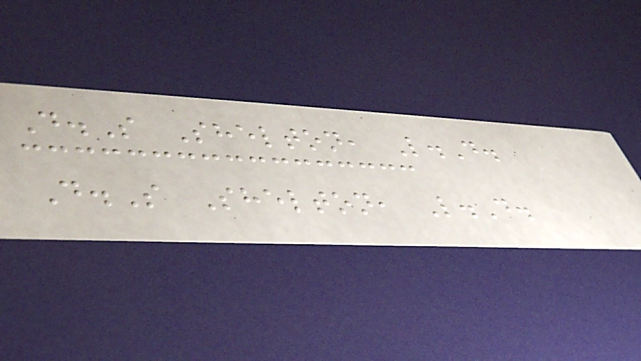D.S Shelton, L.D.
D.S Shelton, L.D.
